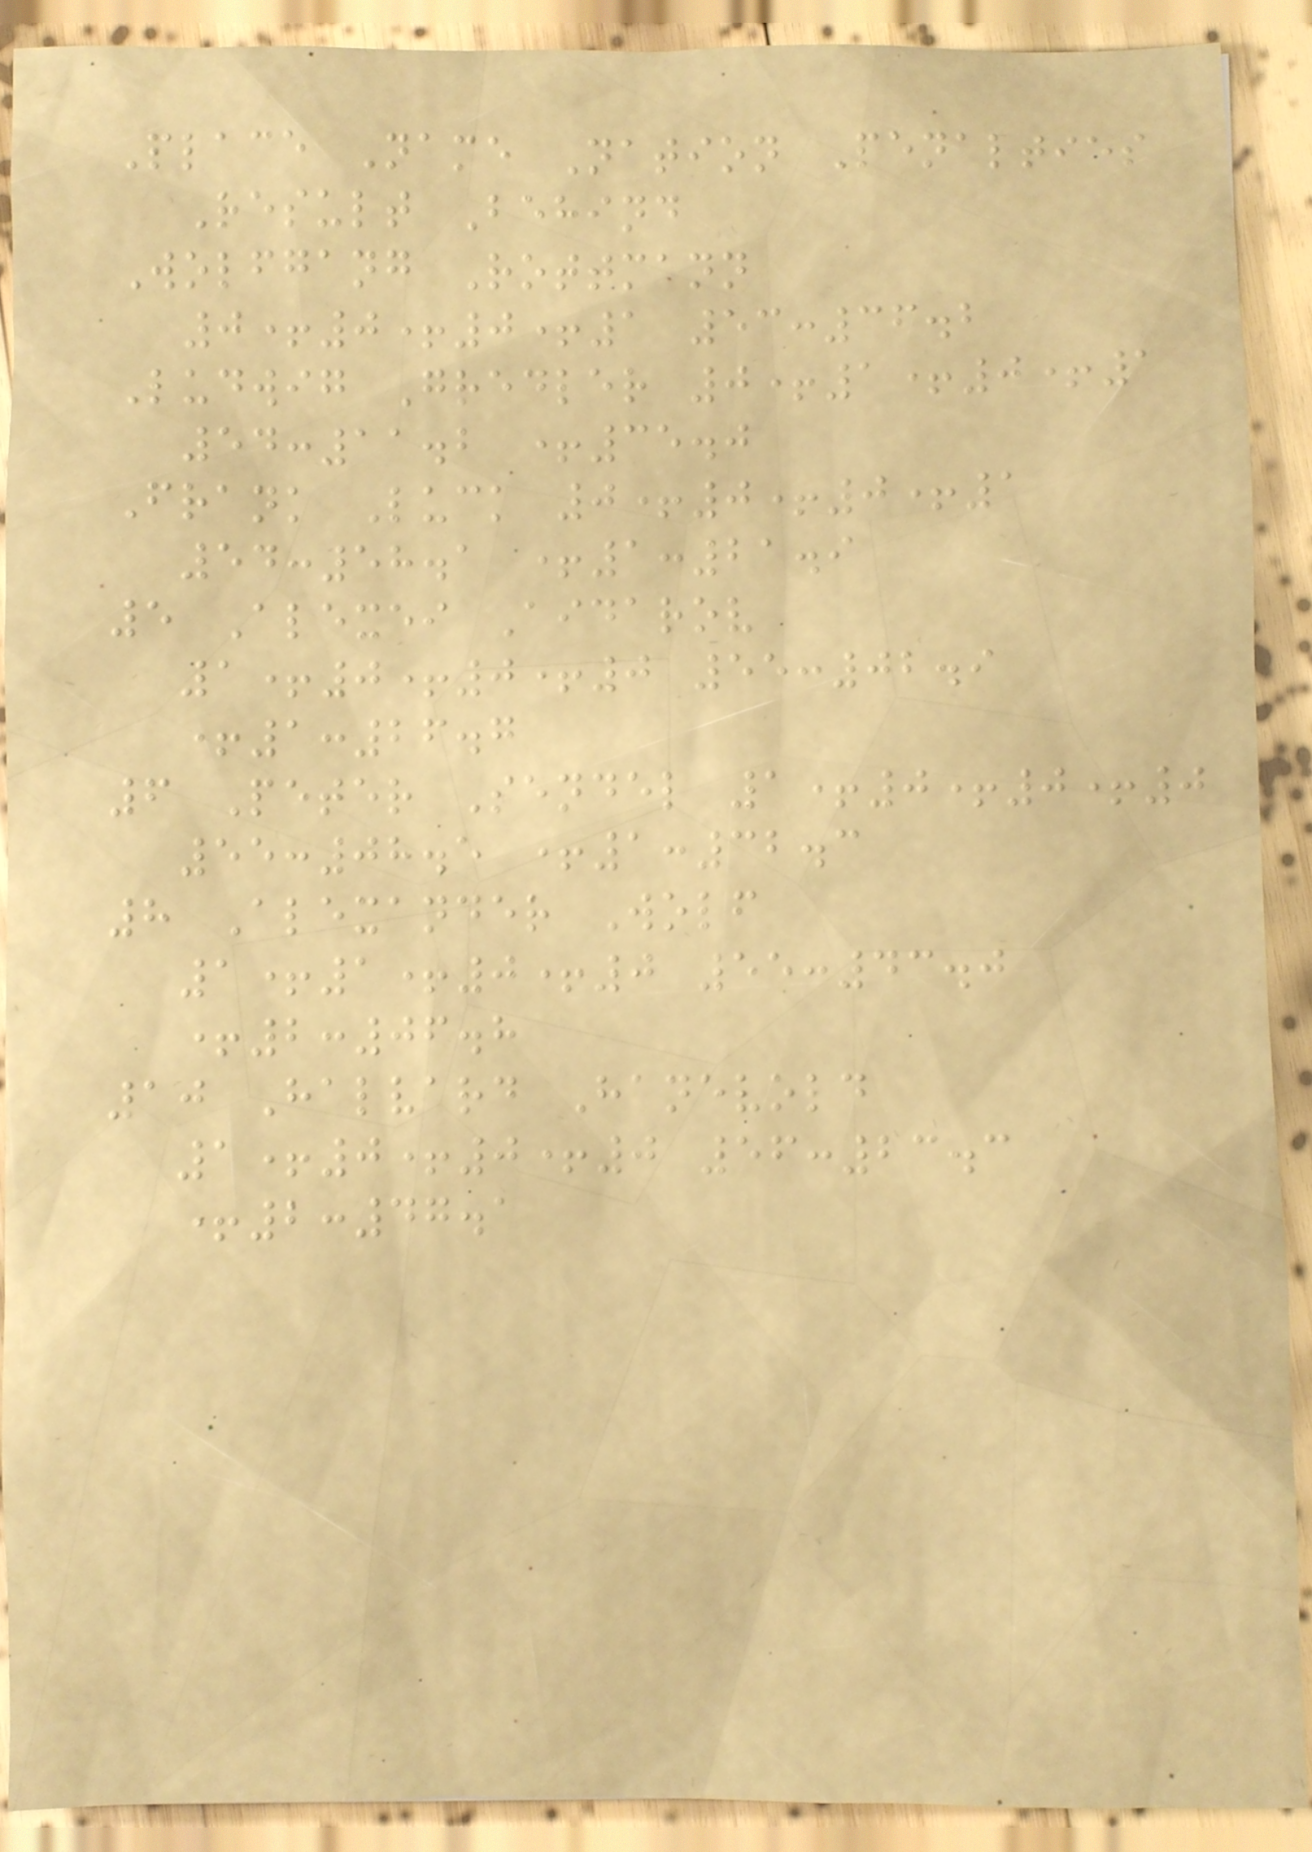Place Name Nation Penalties
Result Behind
Wolfgang Rottmann
0+0+0+1 53:36.2
Ludwig Gredler 0+1+0+1
54:11.2 +35.0
Frank Luck 0+0+0+1
54:58.1 +1:21.9
5 Alexei Aidarov
1+0+0+0 55:02.9
+1:26.7
6 Peter Sendel 1+0+0+0
55:08.5 +1:32.3
8 Alexander Wolf
1+1+0+0 55:43.0
+2:06.8
10 Halvard Hanevold
1+0+0+0 56:23.3
+2:47.1
